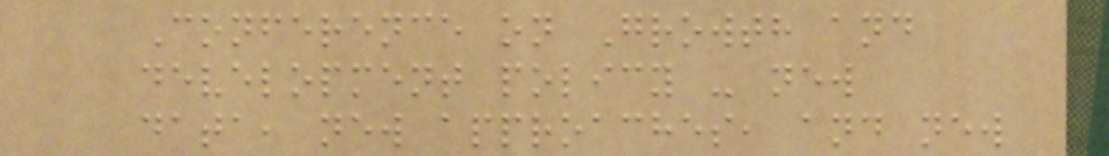Conference on Growth and
development policy - new
data, new approaches, and new
